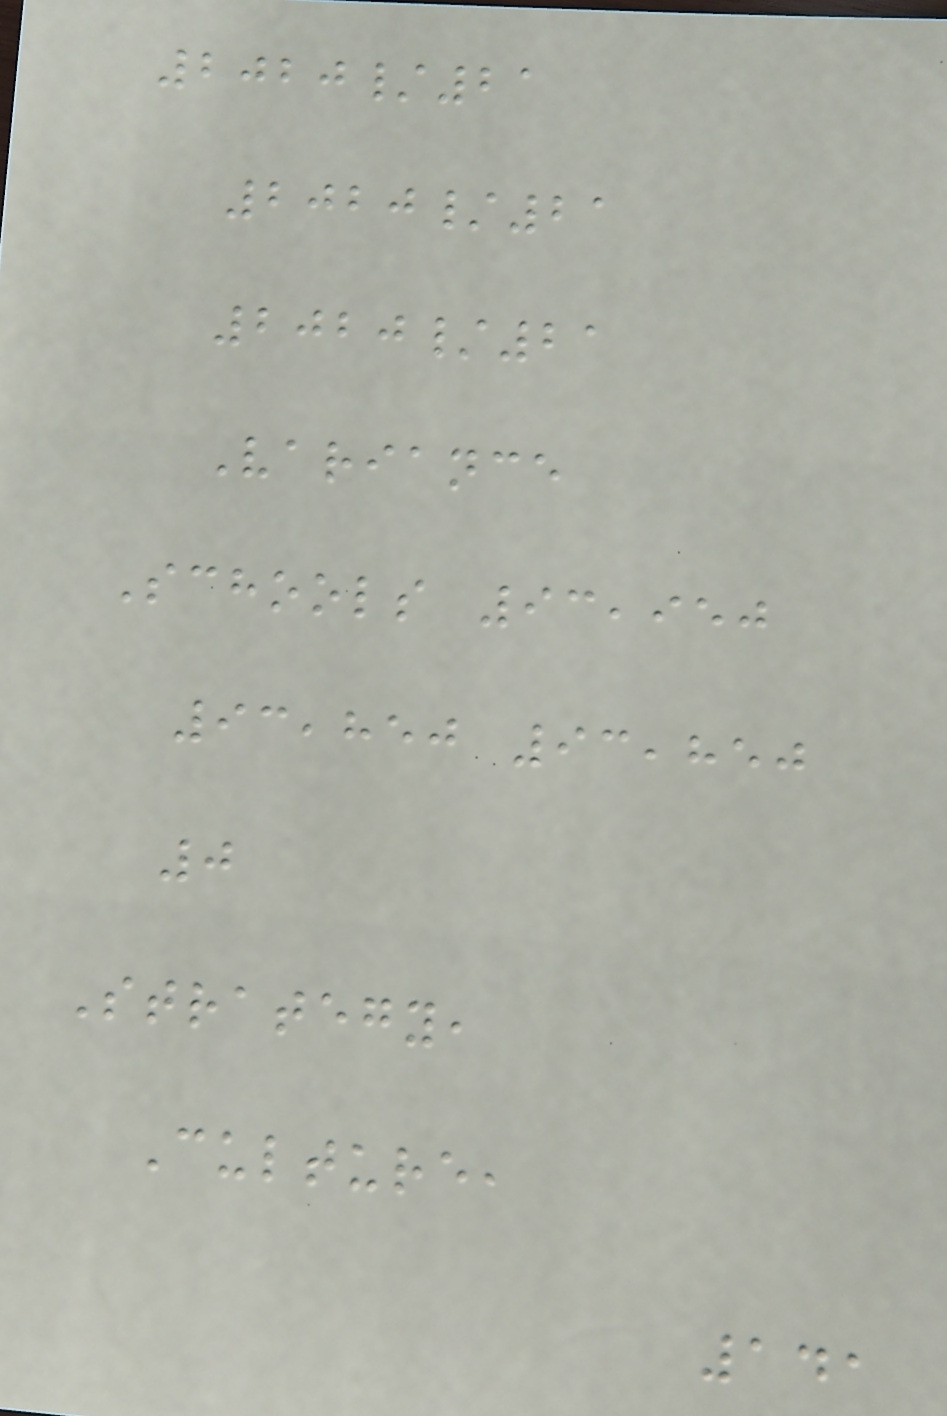2020/21
2020/21
2020/21
Variance
Schools 93,950
93,850 93,850
0
Strategy,
Culture,
141
